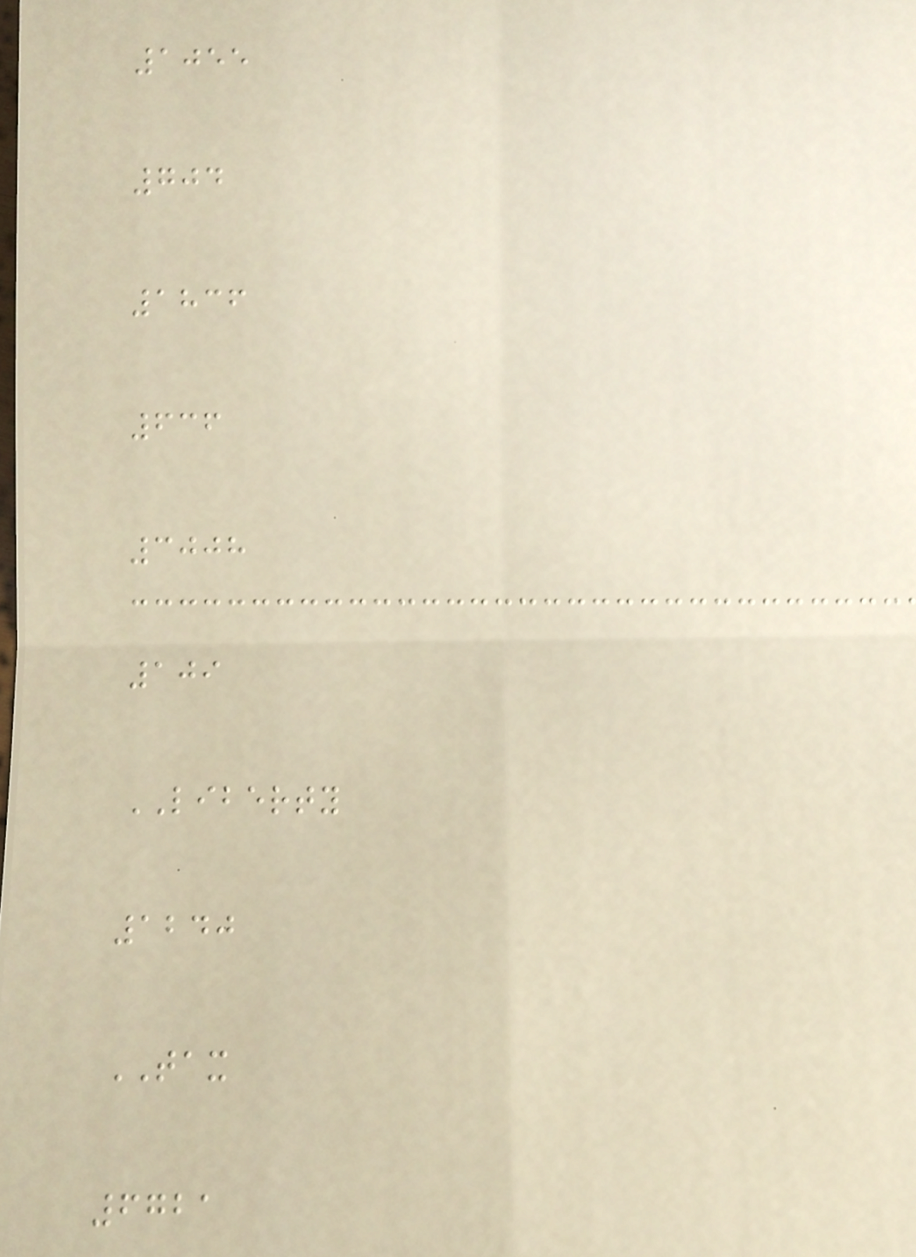1055
704
1836
636
3008
109
LIBERTY
1240
TAX
6721
